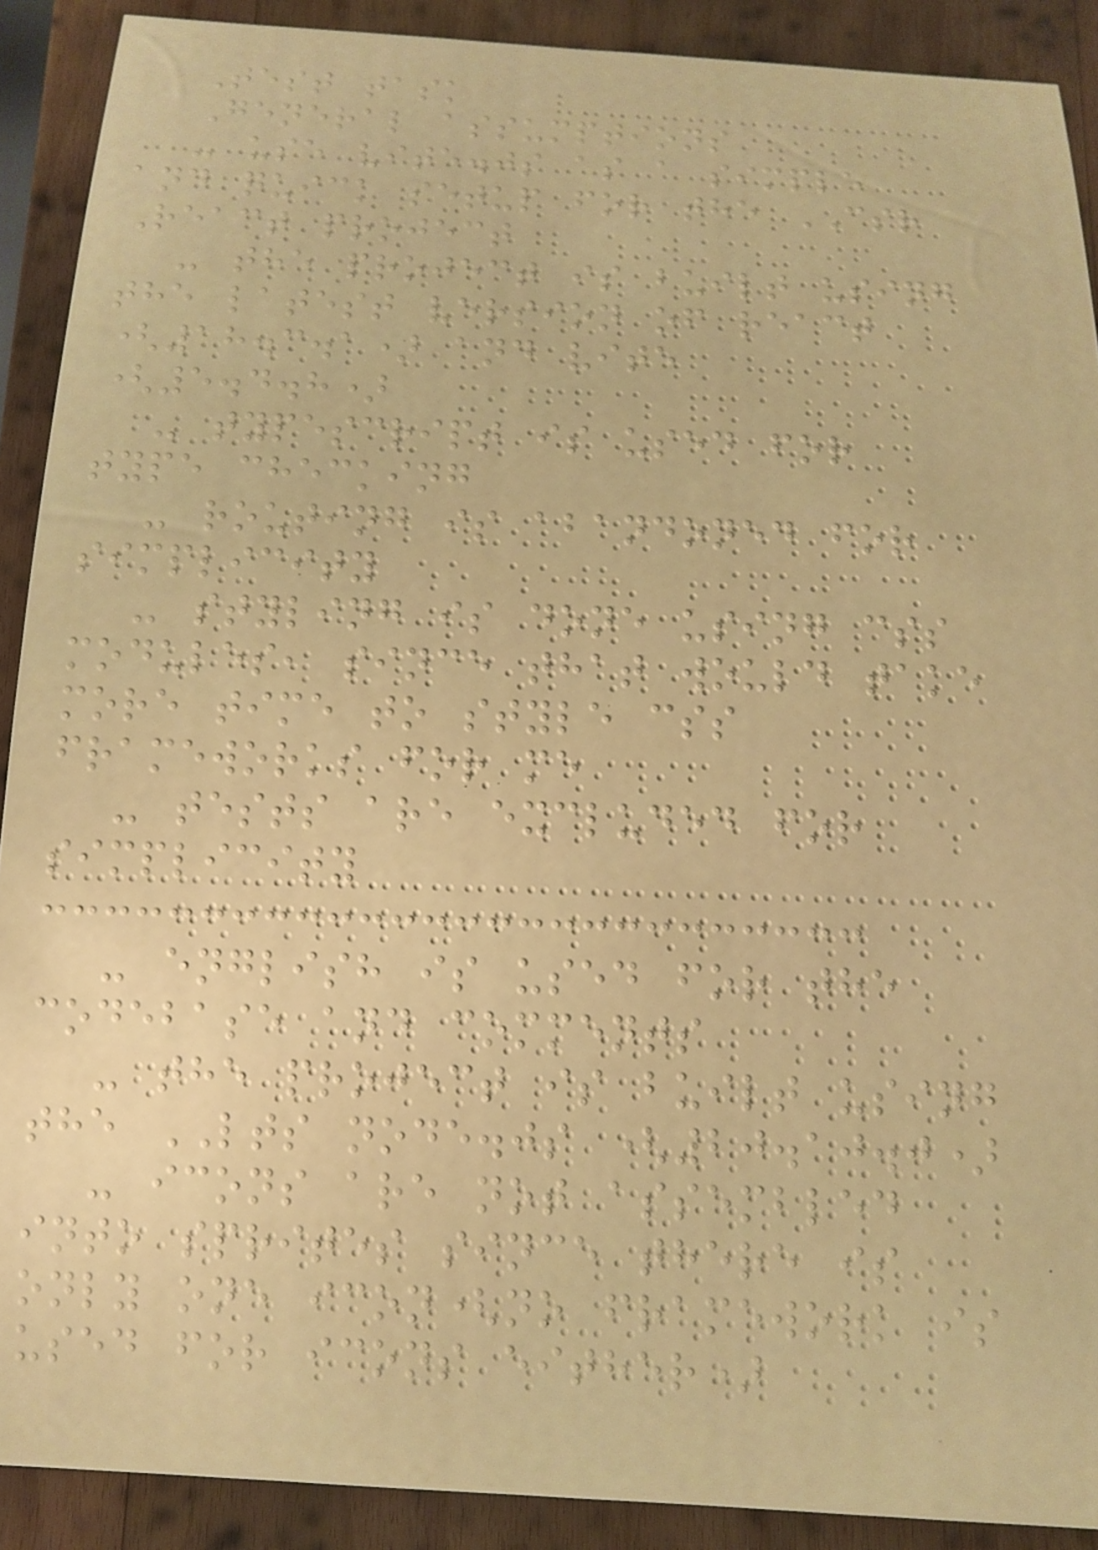Test task
General assumptions
- use vite.js as a simple
and quick setup for the CSR
React project
- the project is built using
the latest version of react
(18.3.1) and vite
(5.4.8)
- typescript is used for
type checking
- routing is abandoned for
simplicity
- styling is done using css
modules, since that would take
more time to style css
frameworks for me
- tests are excluded for
simplicity
- english is used for the
codebase and comments
- the project is built using
the LTS node.js (20.10.0)
- icons are not assembled
into sprites since there is
only one icon(no framework is
used for icons either)
